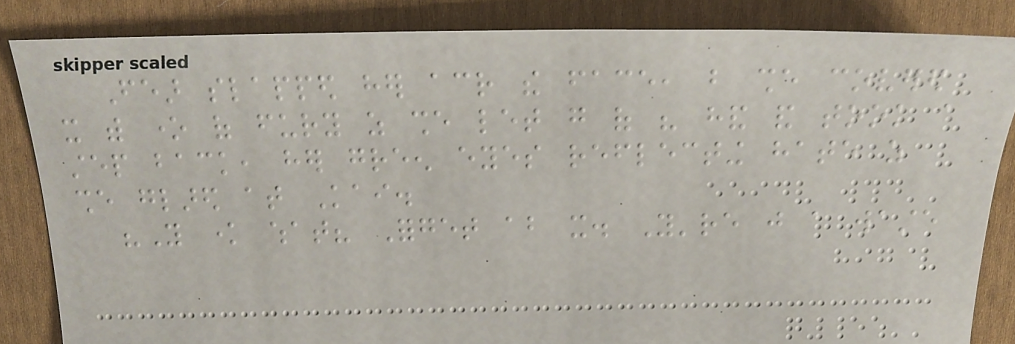Fear slapped her across the face, but she covered
it with one of fury as she let go of his hand and took a
step back, her green eyes reflecting hate as
she glared at Kai.
"You know what? Forget about it. You're just a waste
